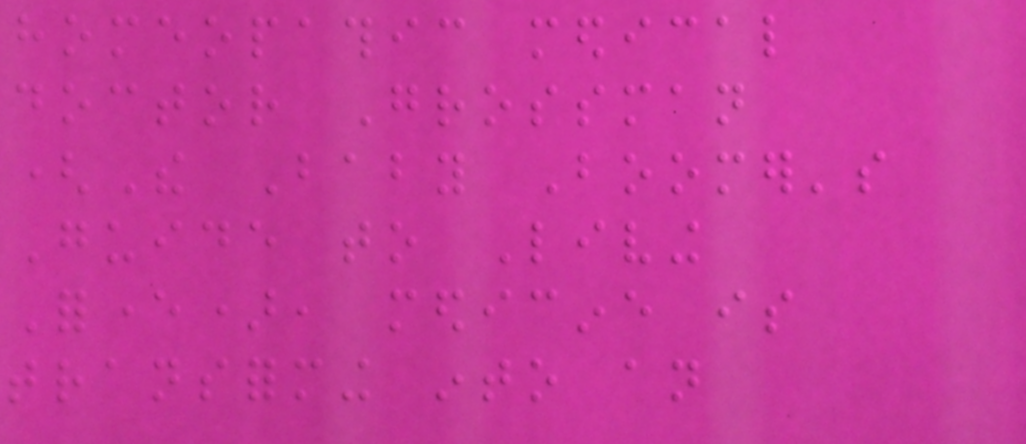homeopathic medical
doctor Grossman
(The Baby Boomer's
Guide to Living
Forever), medicine is
transforming into an
